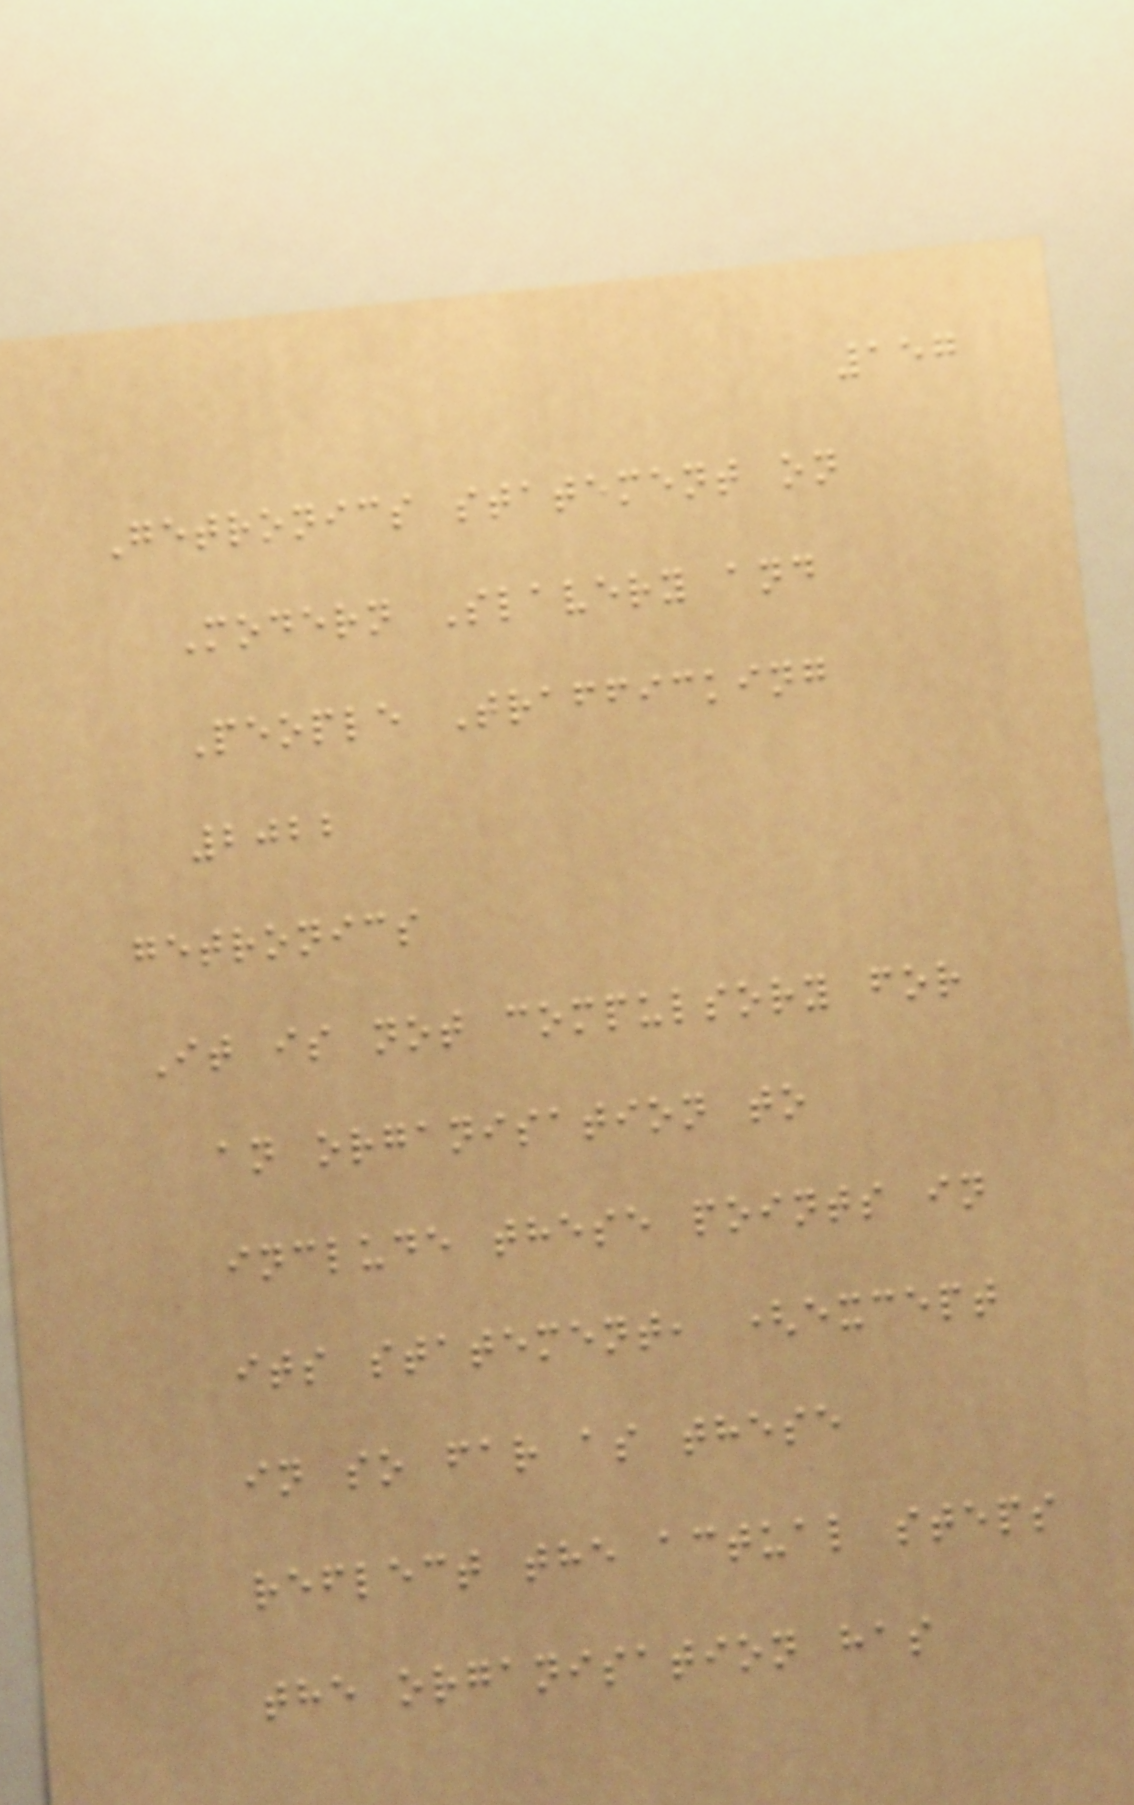157
Getronics statement on
Modern Slavery and
People Trafficking
2022
getronics
It is not compulsory for
an organisation to
include these points in
its statement, (except
in so far as these
reflect the actual steps
the organisation has
